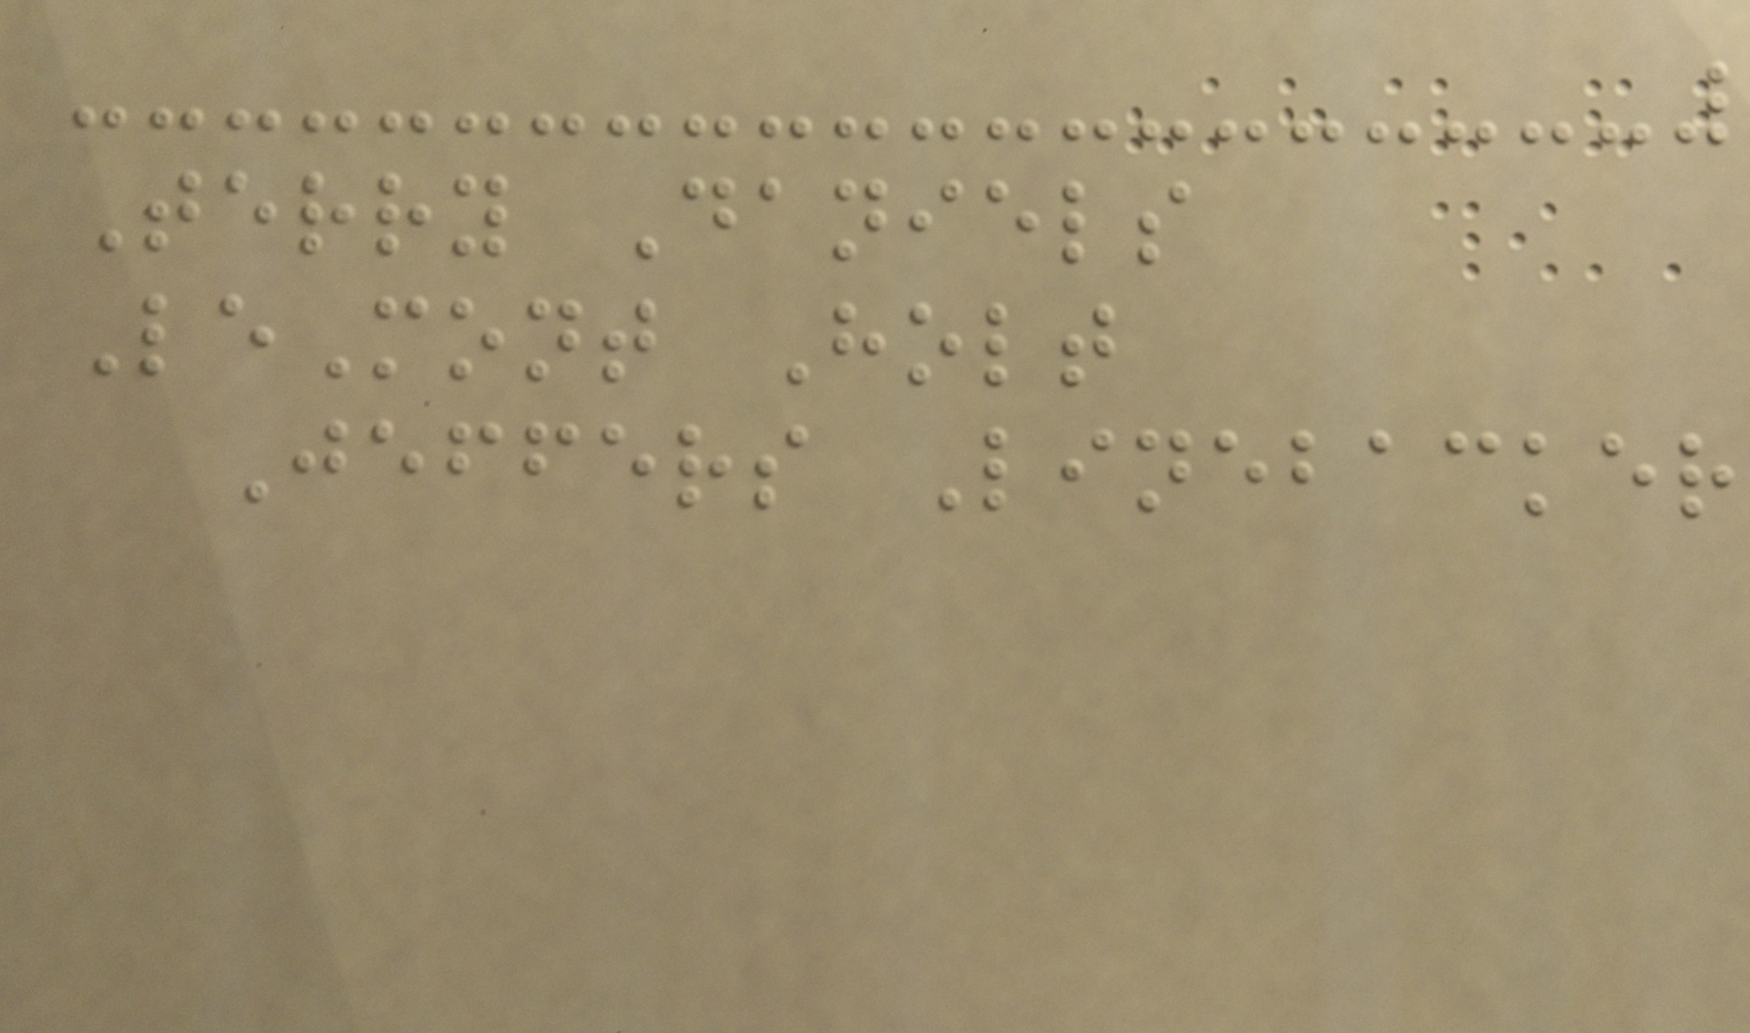Terry Daniels
LeMont Holt
Jeffers Linebacker
